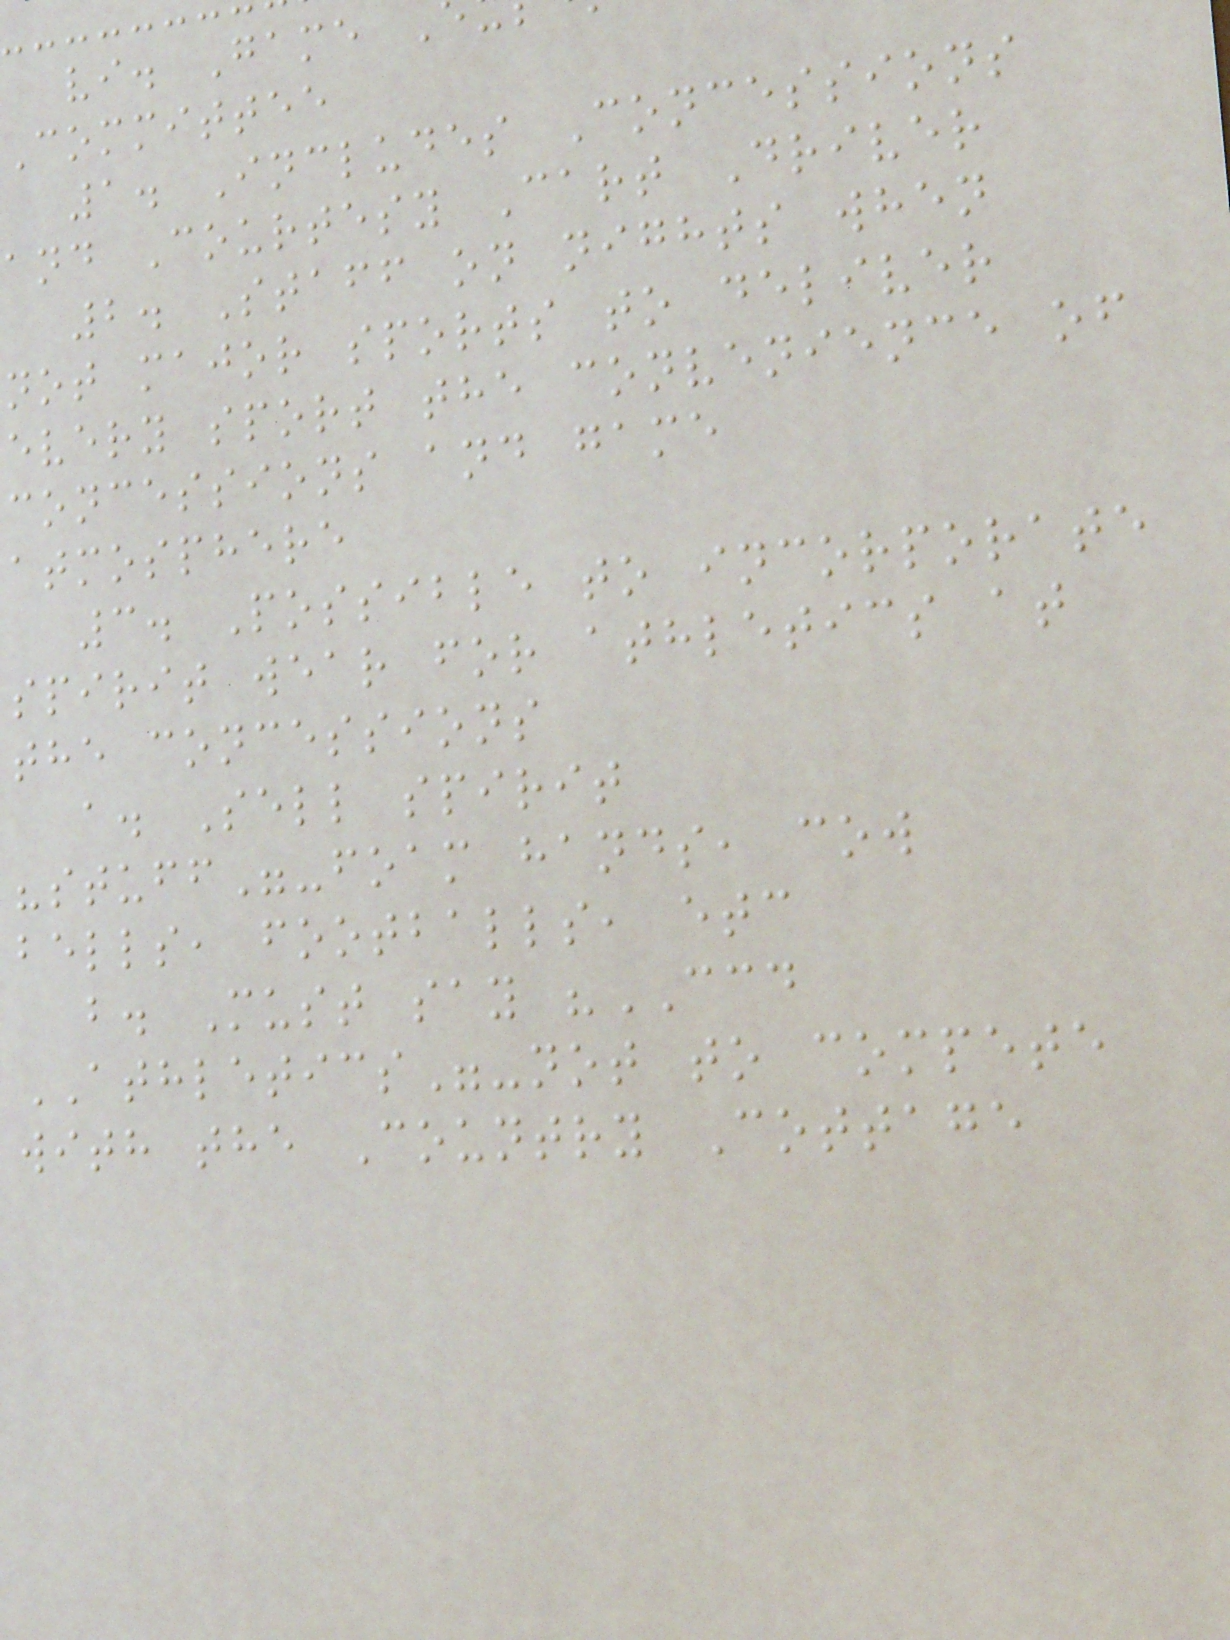vi. Game
Committee
1. Includes Concessions
and Courtesy Cart Driver
2. Staff on nights when
not major sports to deliver
every sport the convenience of
concessions and game
atmosphere
3. Possible to incorporate
spirit wear for athletics at
the concessions
a. Sell spirit
"stuff"-foam hands, cow
bells, footballs, etc
b. Must say "CCD
ATHLETICS"-not to compete
with the Country Cottage
